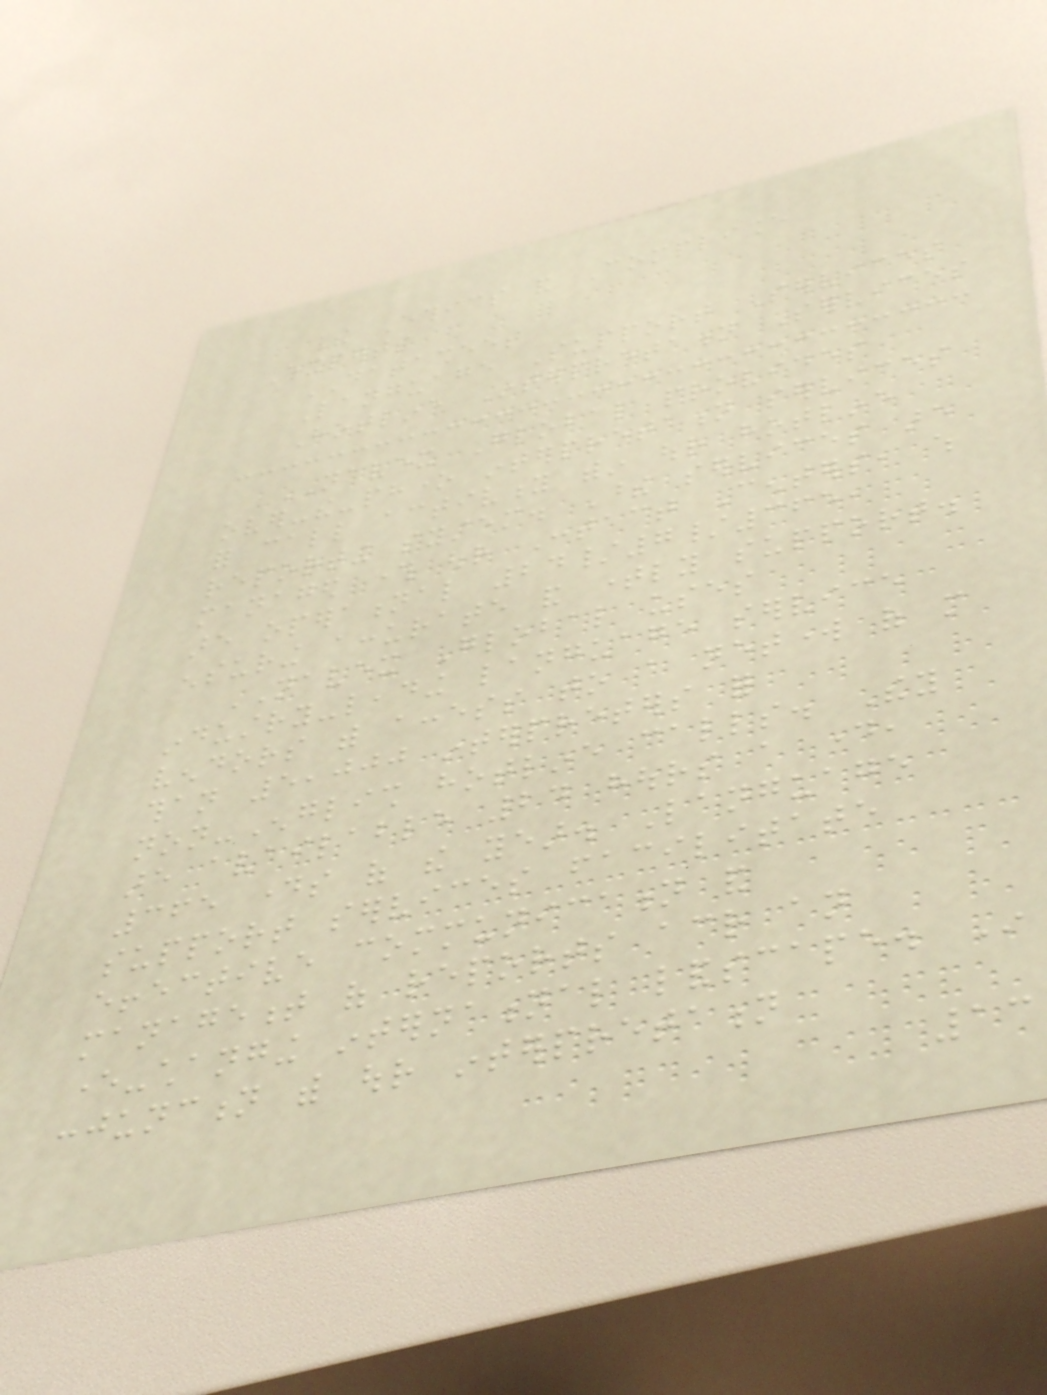The Ethics and Compliance
Experts
DATASHEET
Language Support Services
Hotline Interpretation Services
NAVEX Global provides
over-the-phone interpretation services
for call activity within our hotline
reporting system. These services are
managed through our Contact Centers, which
are operational 24/7/365,
ensuring accurate and timely support.
NAVEX Global uses
industry-leading language service
vendors with access to a network of more
than 5,000 interpreters for
non-English hotline calls. They
are available 24 hours a day,
365 days of the year. Language
support services facilitate
effective communication and
management of reports across an
ever-changing international landscape. In
conjunction with our interpretation
13
